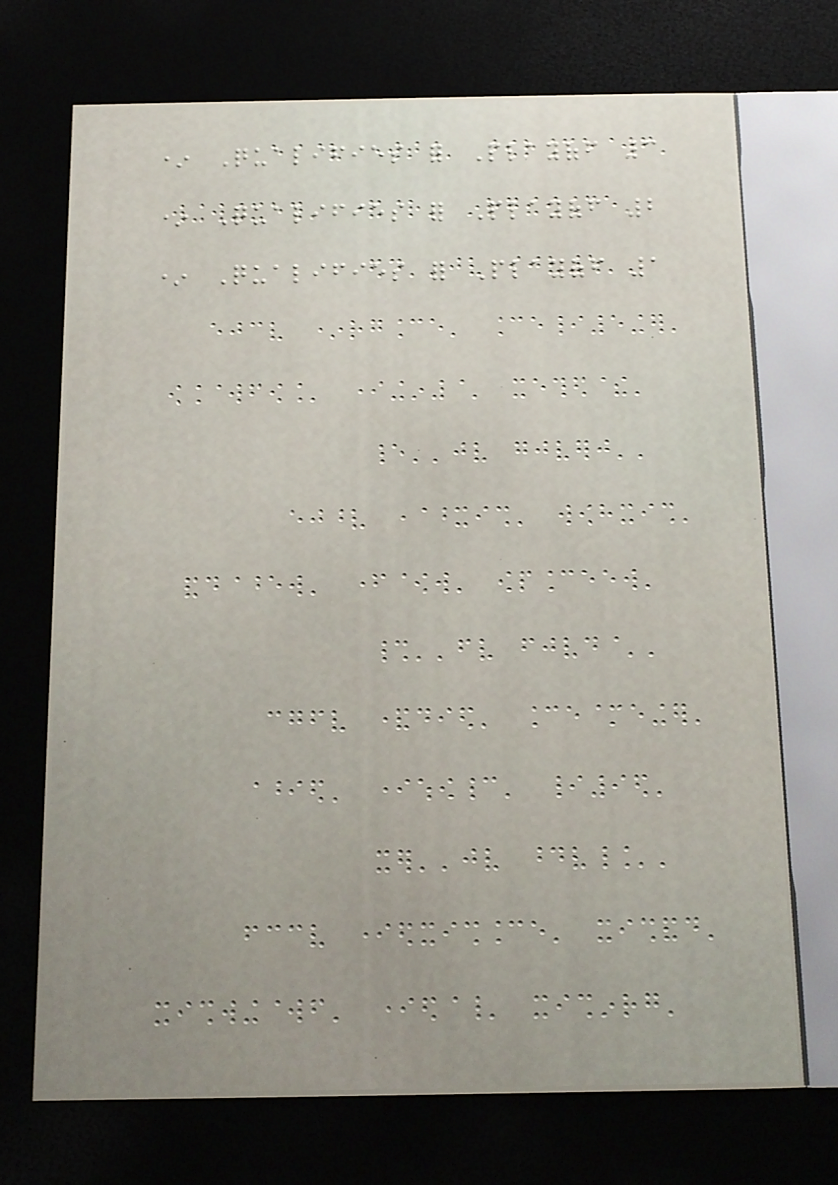* Qualifies for Playoff 3
* Qualifies for Playoff 2
* Qualifies for Playoff 1
